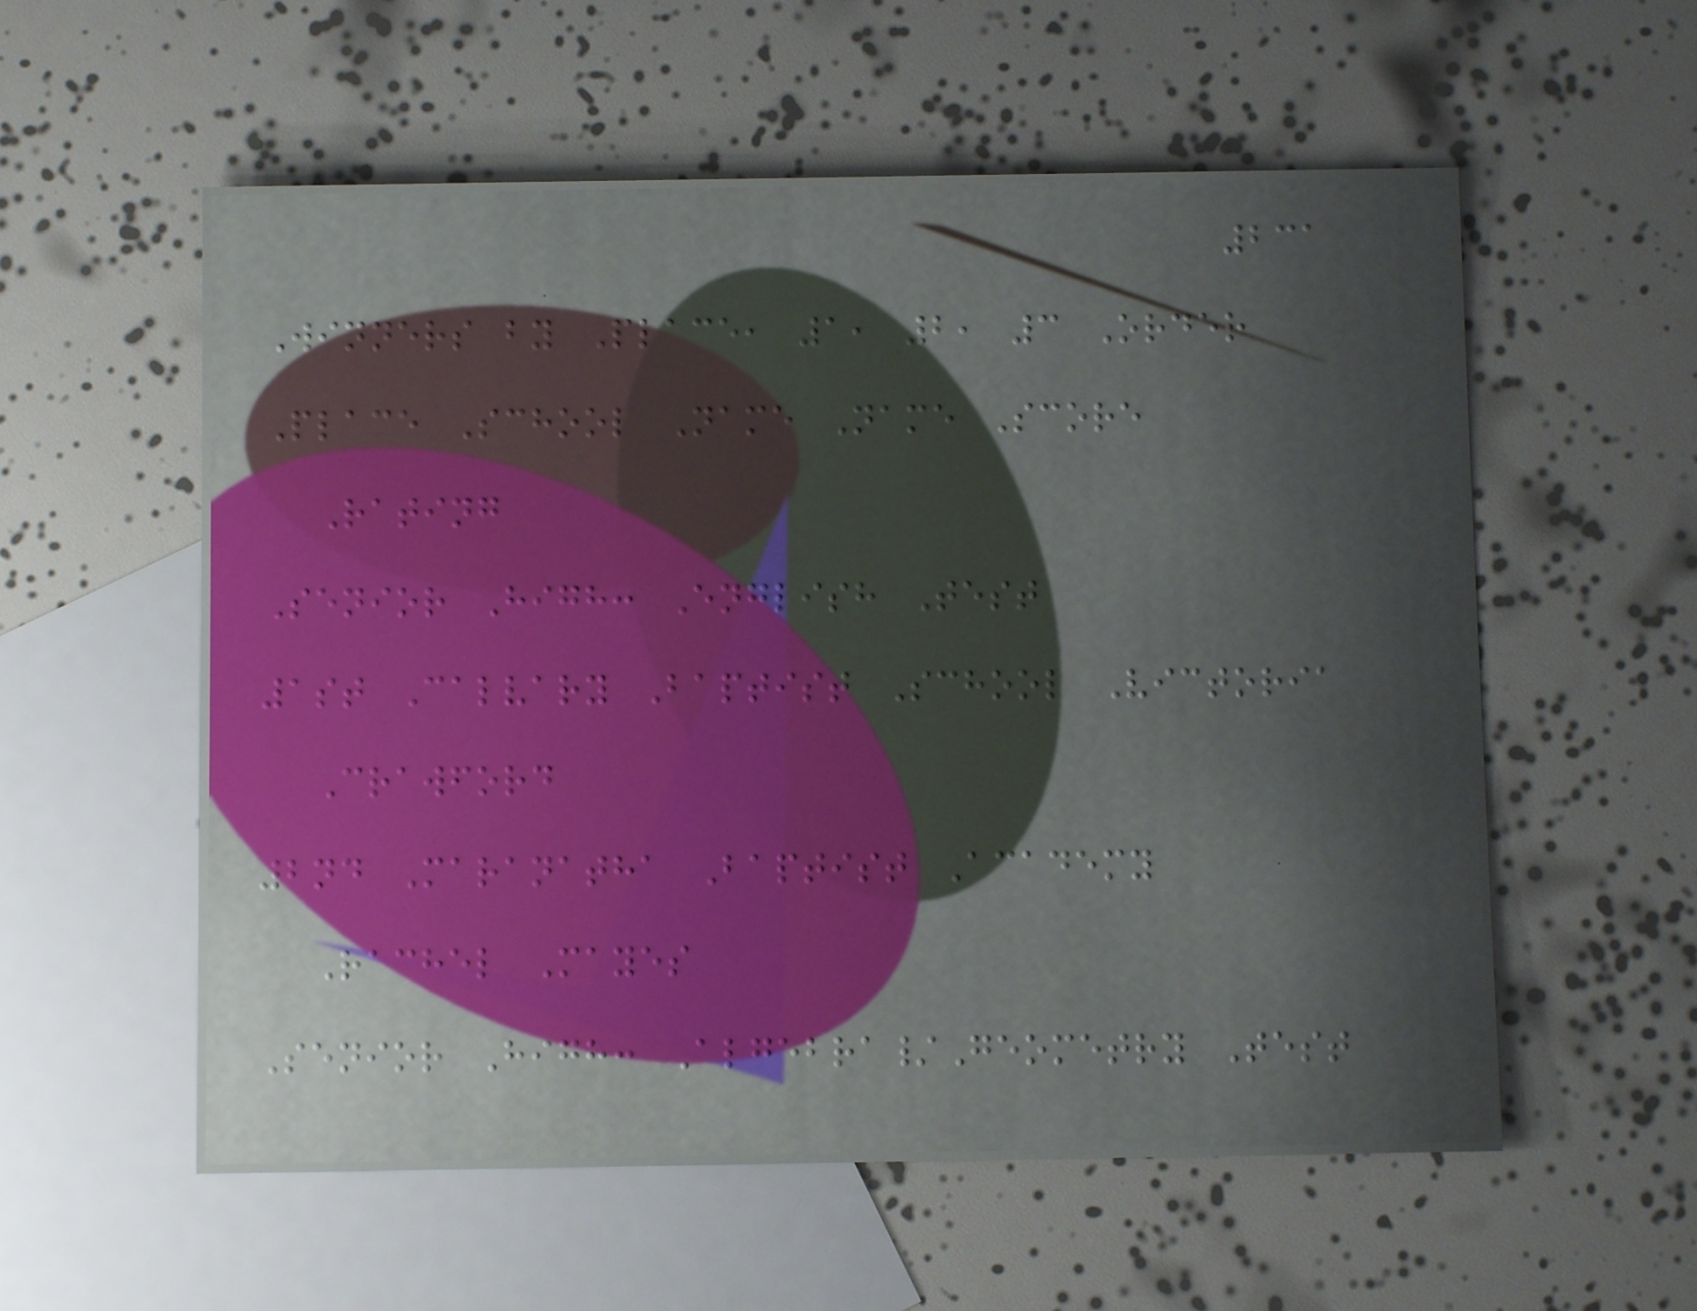231
Winners by Place, 1, 2, 3 Order
Place School Name Name Score
Rating
Senior High: English Test
1st Calvary Baptist School Victoria
Crawford
2nd Maranatha Baptist Academy
Rachel Mayes
Senior High: Algebra/Geometry Test
